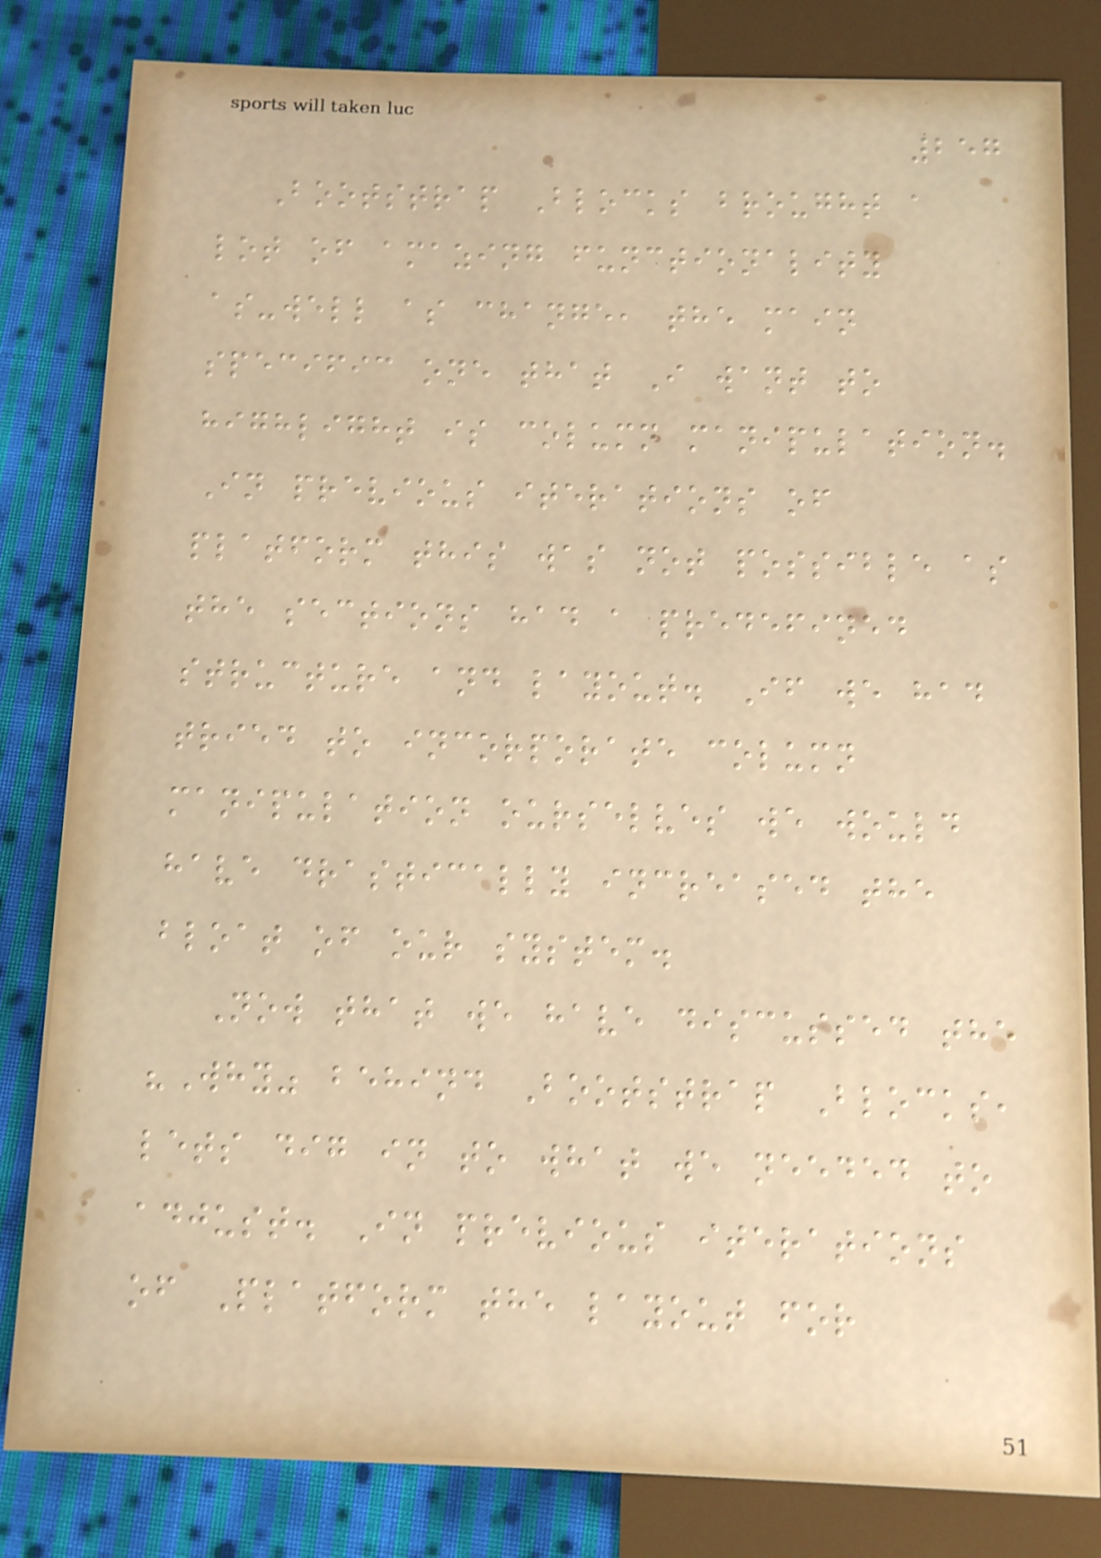257
Bootstrap Blocks brought a
lot of amazing functionality
as-well as change, the main
specific one that I want to
highlight is column manipulation.
In previous iterations of
platform this was not possible as
the sections had a predefined
structure and layout. If we had
tried to incorporate column
manipulation ourselves we would
have drastically increased the
bloat of our system.
Now that we have discussed the
"Why" behind Bootstrap Blocks,
lets dig in to what we needed to
adjust. In previous iterations
of Platform the layout for
